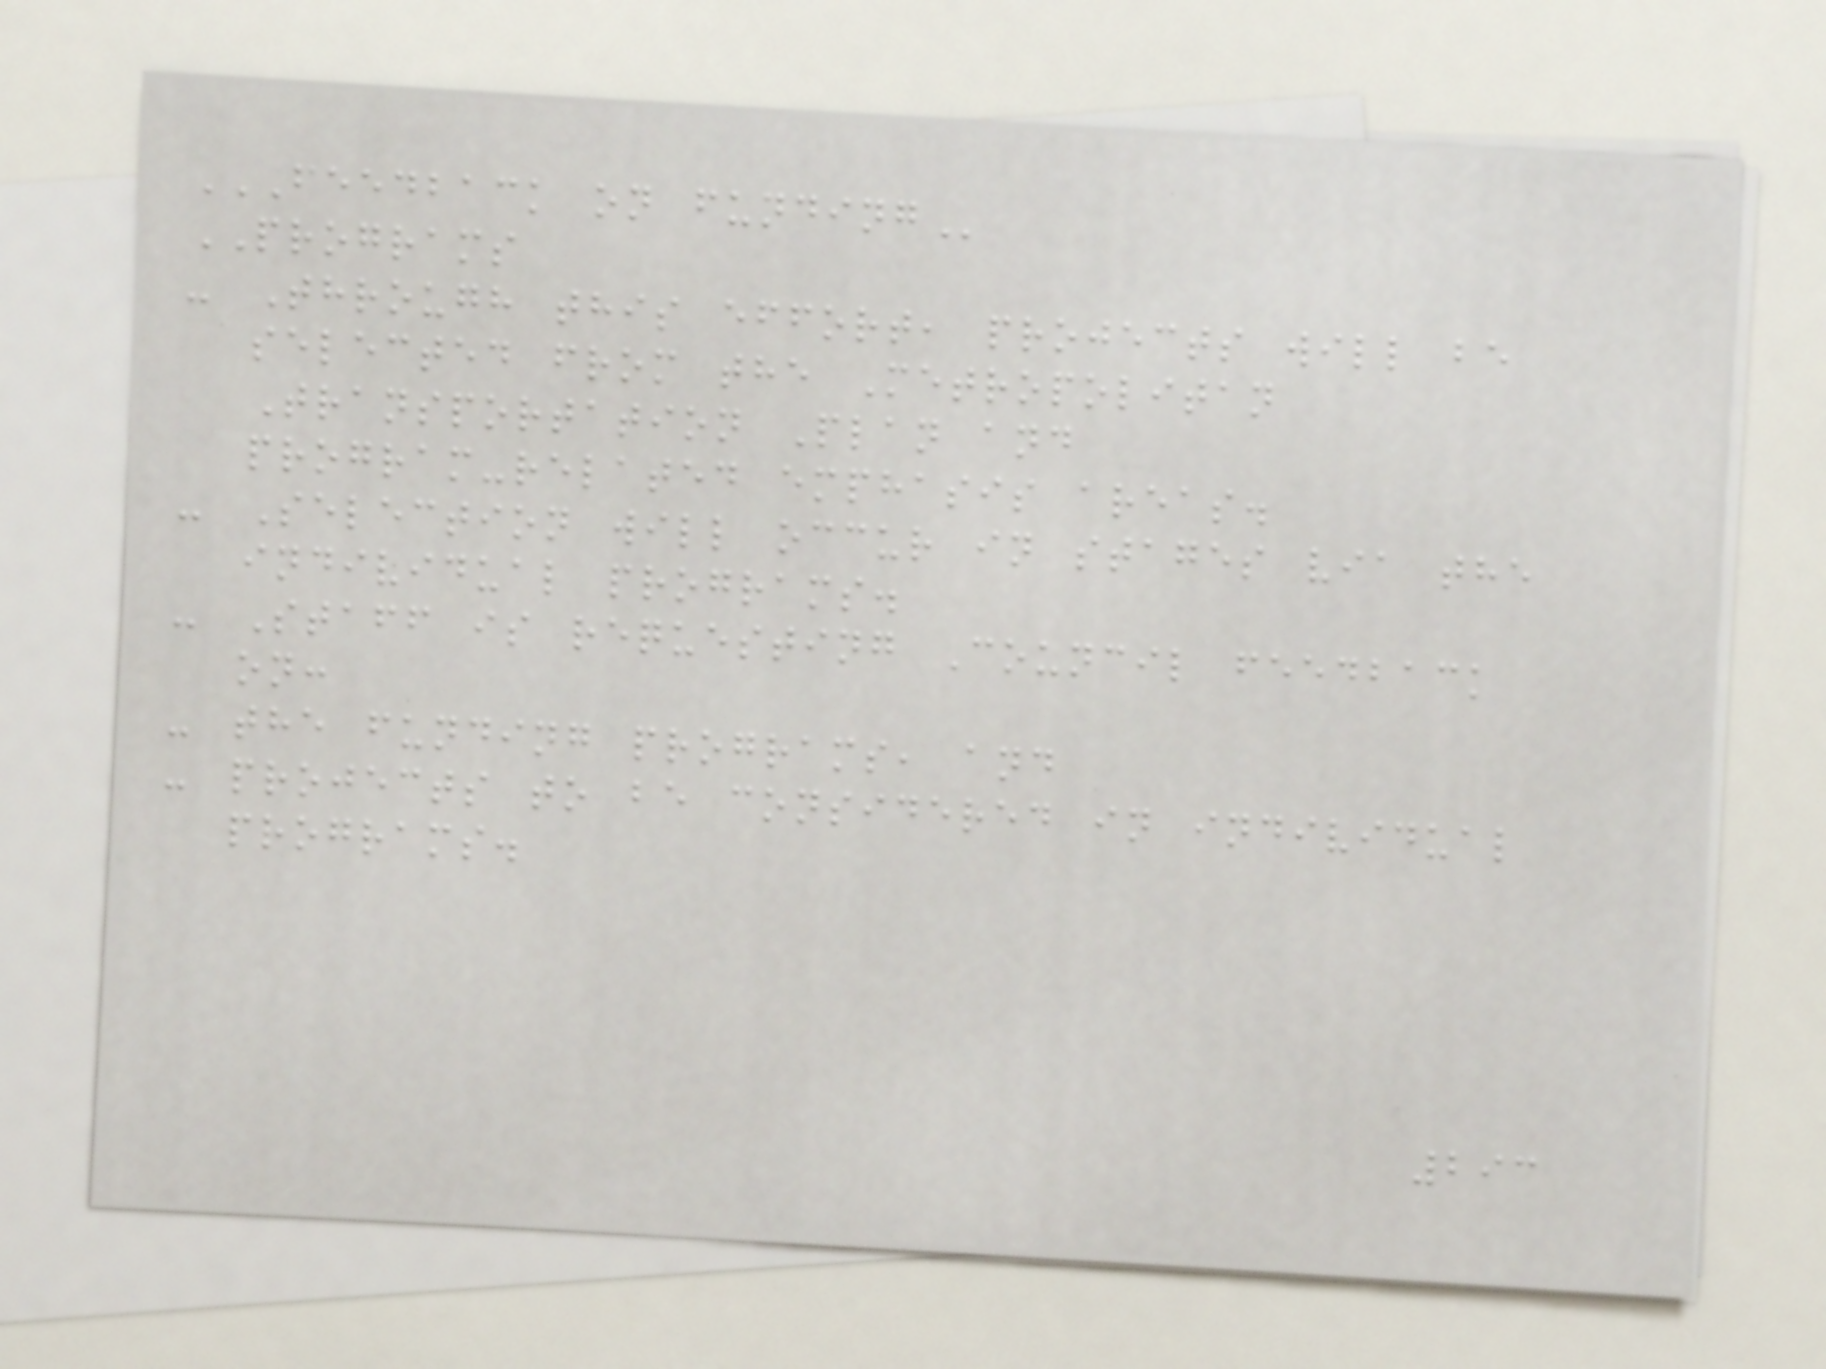FEEDBACK ON FUNDING
PROGRAMS
- Through this effort, projects will be
selected from the Metropolitan
Transportation Plan and
program-related emphasis areas.
- Selection will occur in stages via the
individual programs.
- Staff is requesting Council feedback
on:
- the funding programs, and
- projects to be considered in individual
programs.
293
